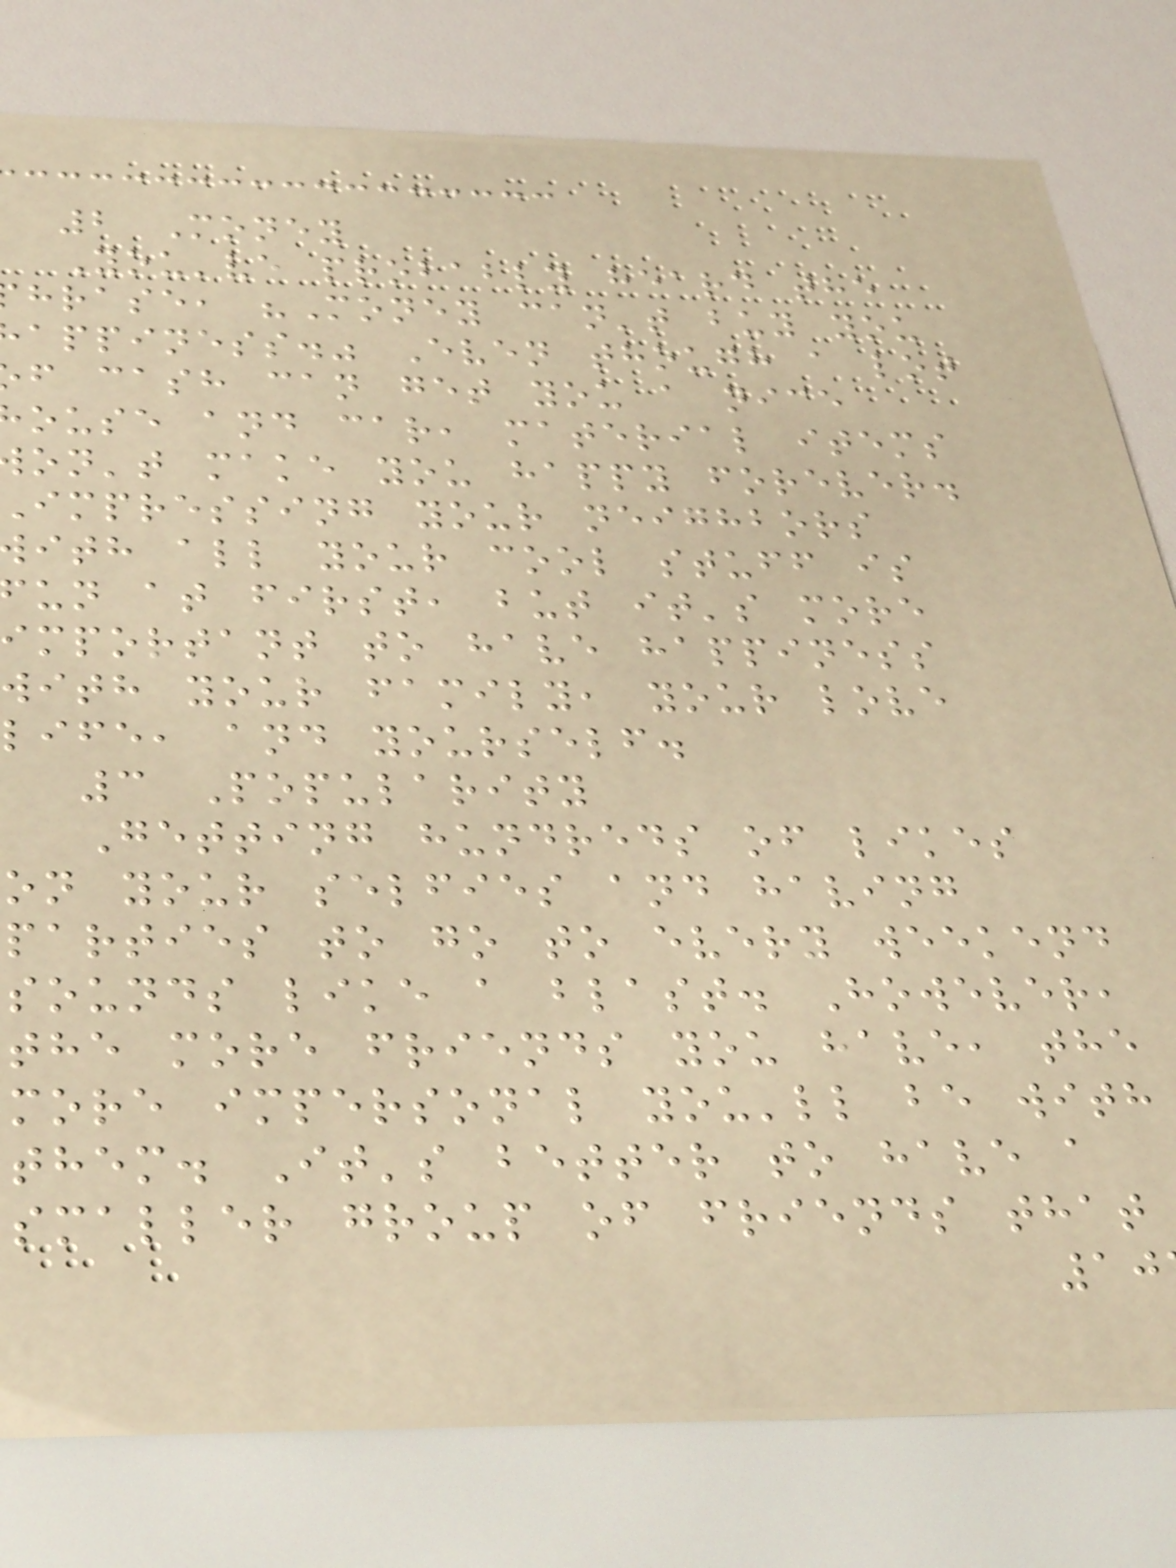2 Money
You've probably heard the
hrase, "Money can't buy you
appiness." Even though a lot
f cash can get you a nice
ouse and car, material items
on't make you happy forever.
impressing your neighbors
ith all your cool stuff is
un at first, but it's more
important to have happiness
with your family, your love
life, and yourself.
3 Popularity
Getting hundreds of likes
on your selfies and having
parties to go to every weekend
sounds like a blast. However,
the more friends you have, the
more impersonal you'll be with
them. It's better to have a
smaller group of friends that
